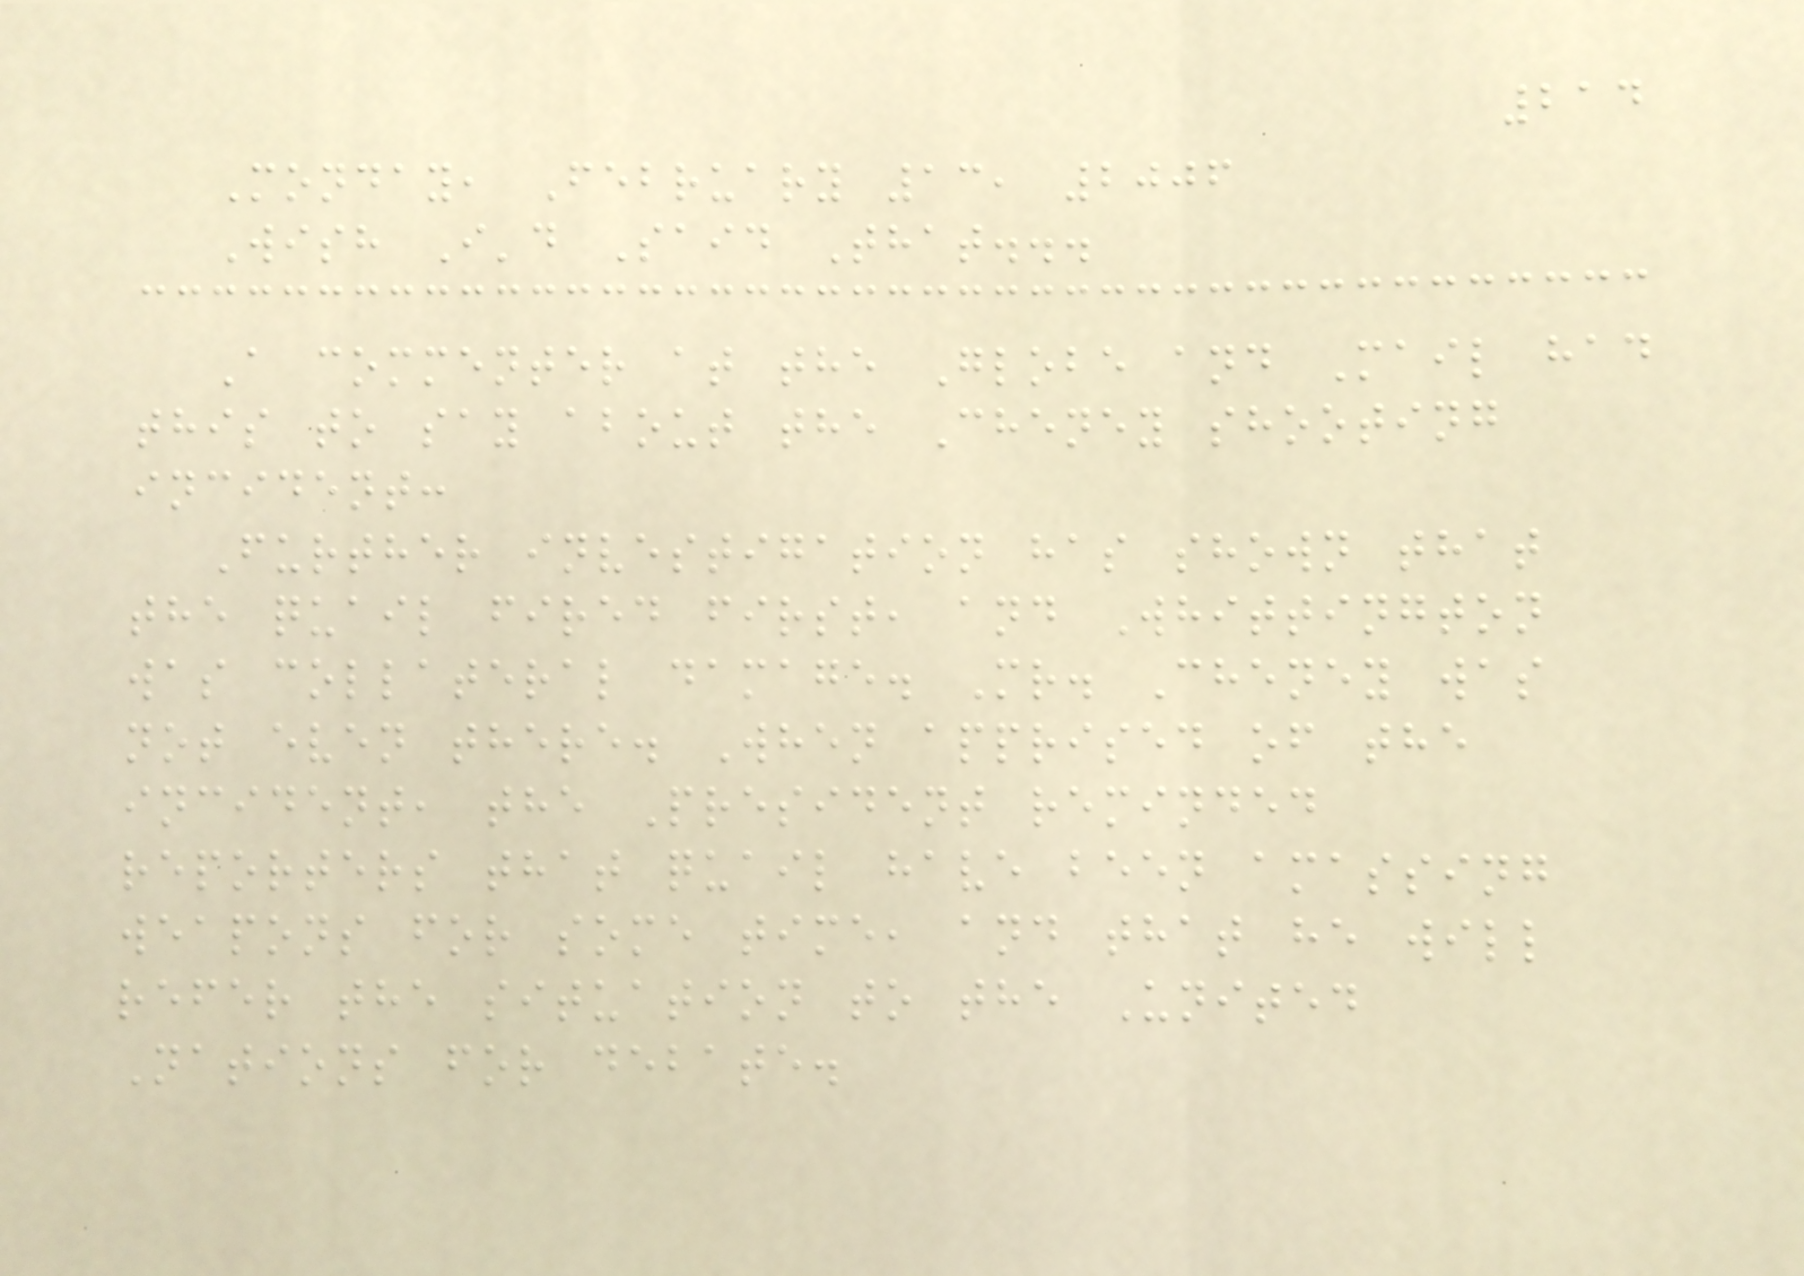214
Monday, February 13, 2006
Wish I'd Said That...
A commenter at the Globe and Mail had
this to say about the Cheney shooting
incident:
Further investigation has shown that
the quail fired first, and Whittington
was collateral damage. Mr. Cheney was
not even there. When apprised of the
incident, the President reminded
reporters that quail have been amassing
weapons for some time, and that he will
refer the situation to the United
Nations for debate.
